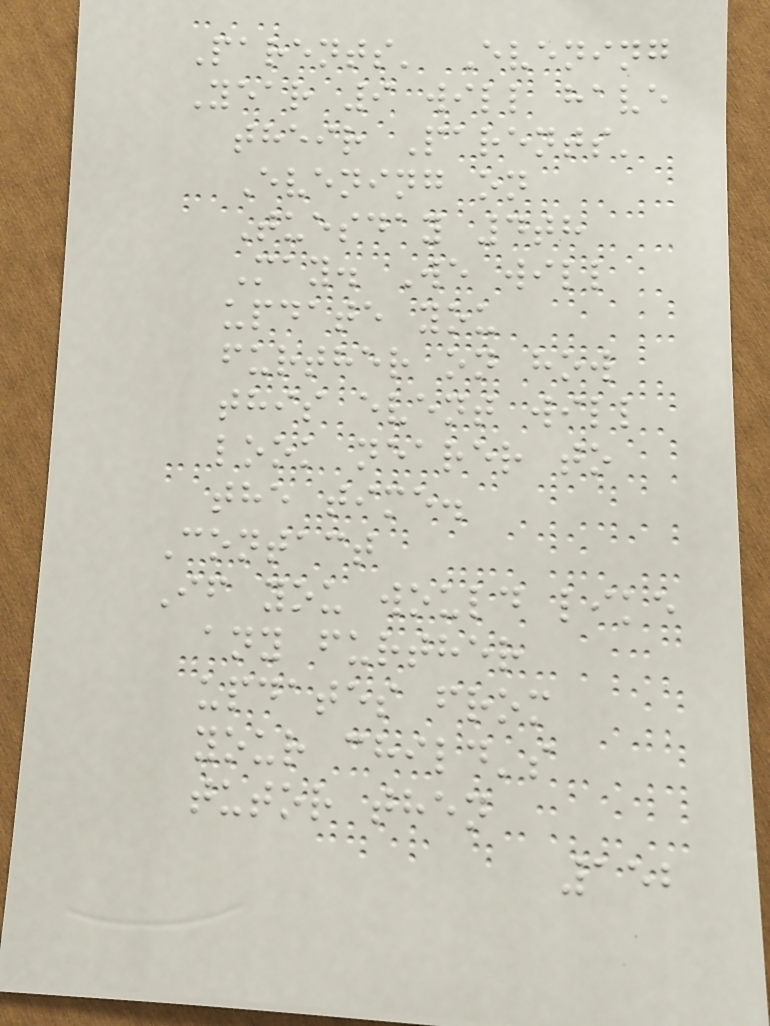Parents' Evening
Year 9 will have
their Parents'
Evening on
Tuesday 4th
May. We will
update you
further on how
this event will
look nearer to
the time.
Contact
If you would like
any further
updates from
your child's
tutor then
152
